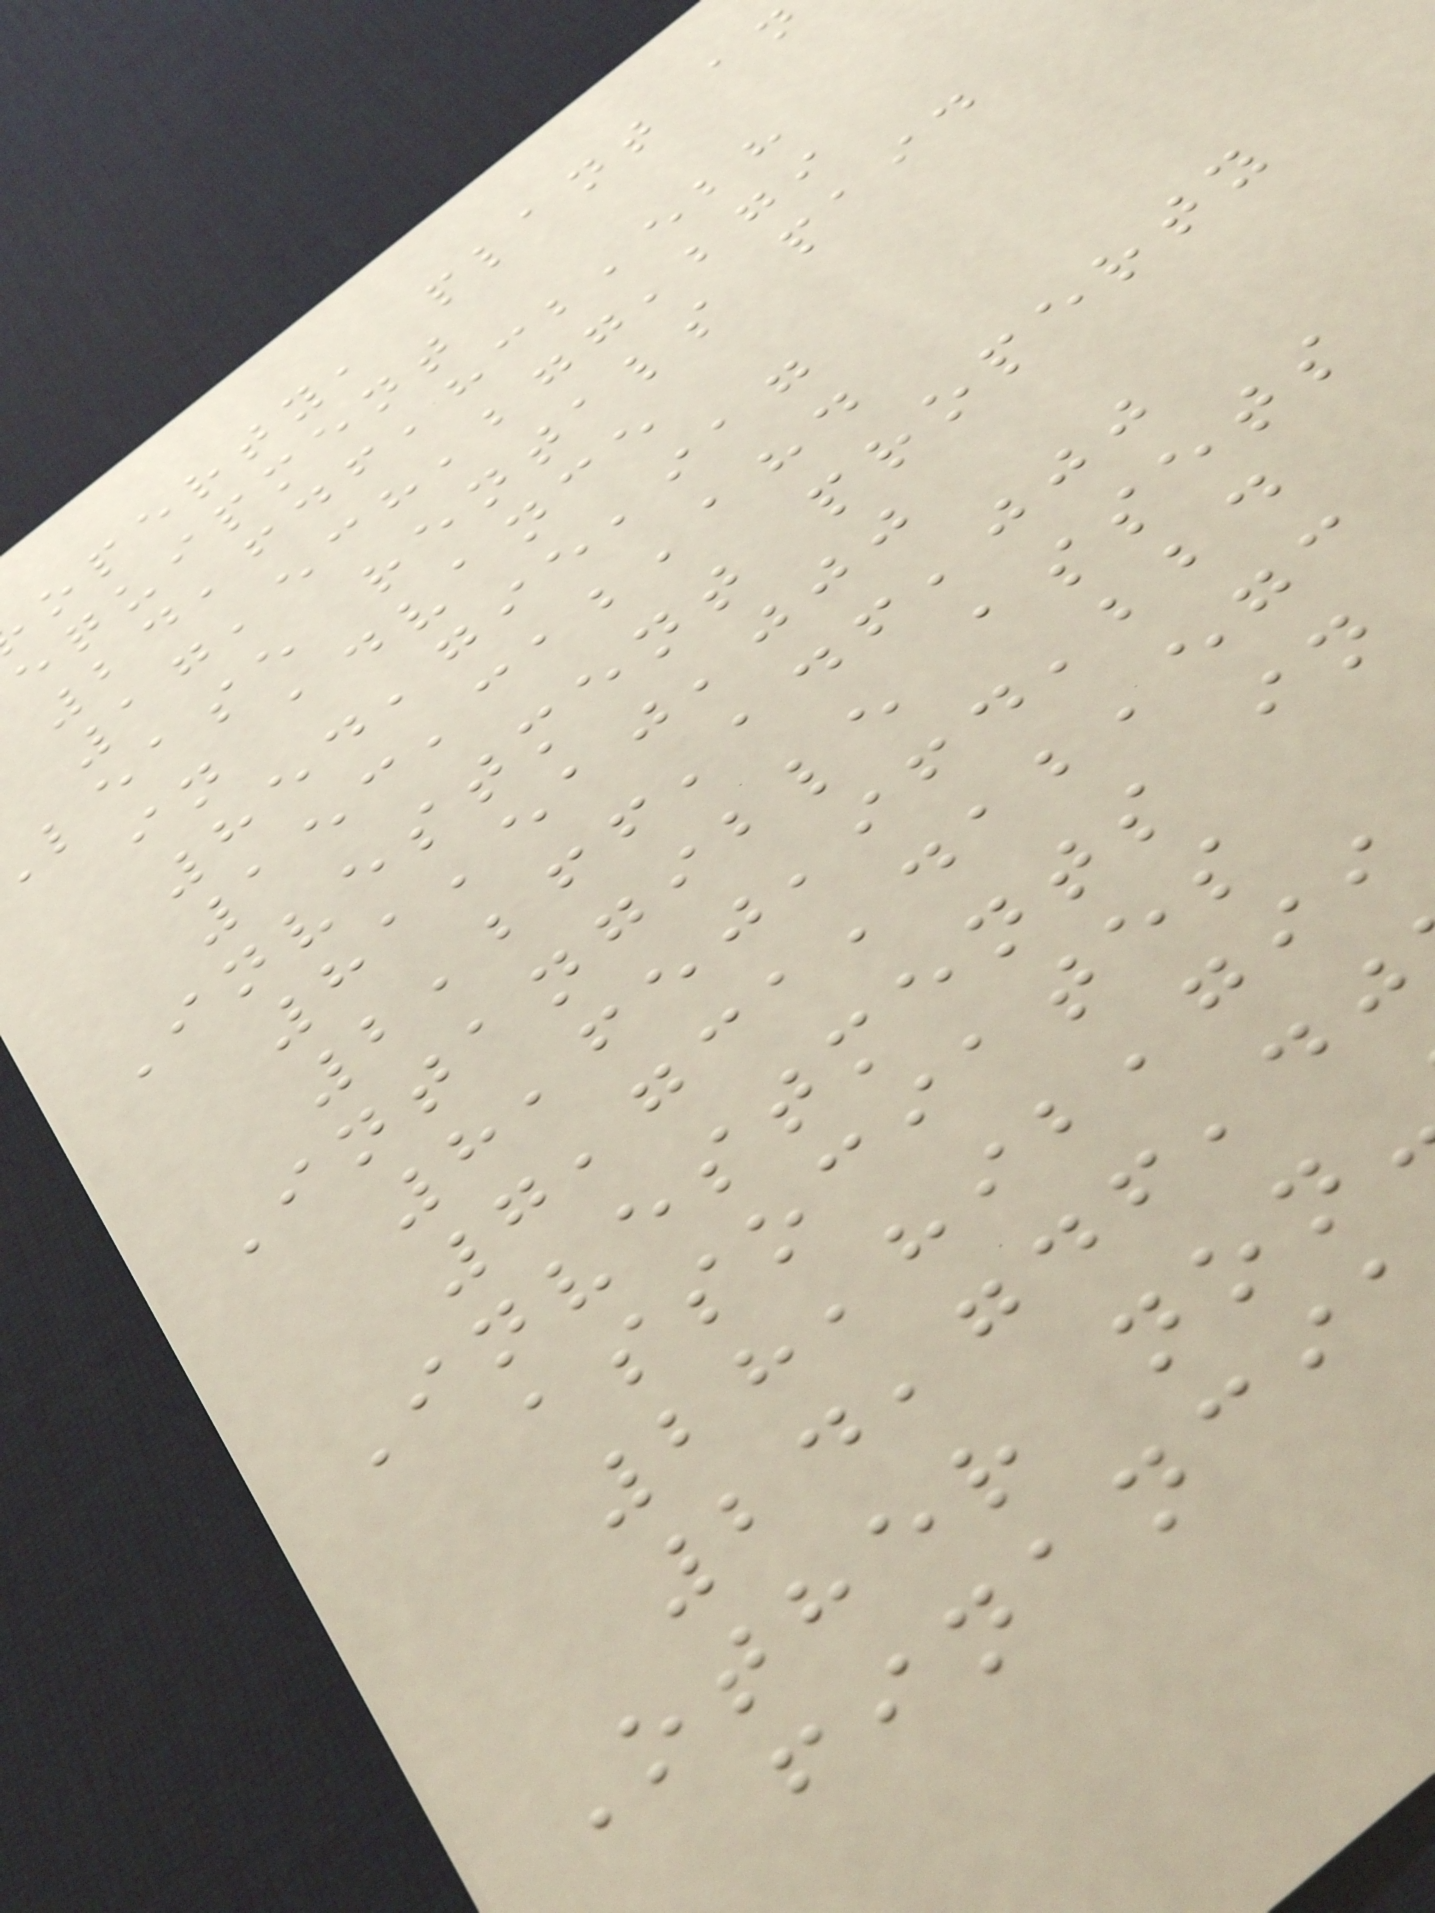operty, plant an
equipment
24,646,832,528
17,538,277,279
lease rentals paid
in advance
854,795,917
153,312,184
Investment property
81,510,000
2,266,146,000
Intangible assets
8,650,964,224
7,731,412,573
Investments in
associates
28,892,799
24,746,40
Other non
financi
